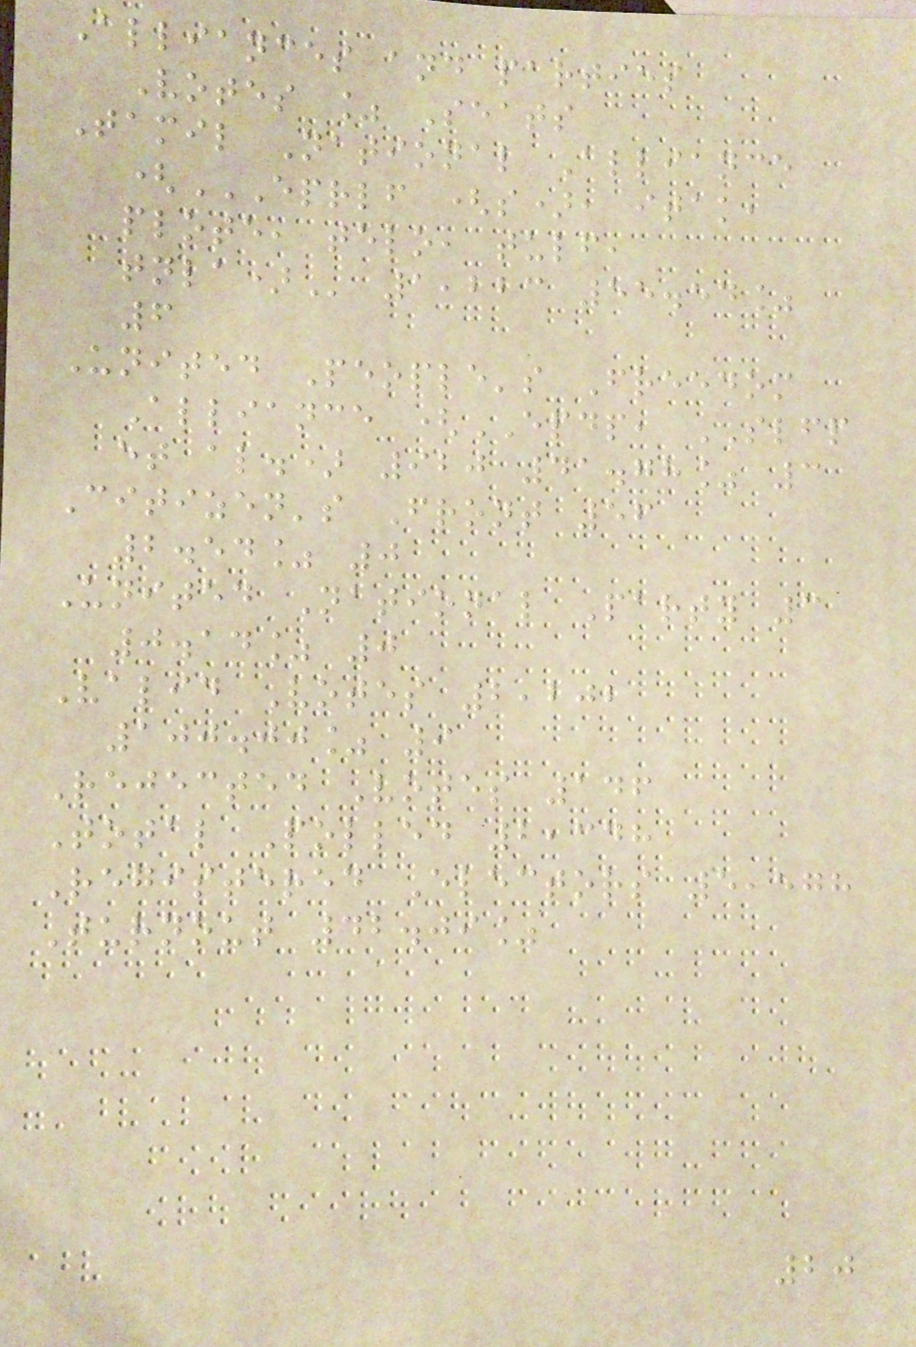Alliances and parties
Votes % Seats
Tamil National Alliance
(EPRLF (S), ITAK,
PLOTE, TELO, TULF,
TNLA) 1,223 55.54%
6
United People's Freedom
Alliance (EPDP, SLFP
et al.) 920 41.78% 3
Citizen's Front 56
2.54% 0
United National Party 3
0.14% 0
Valid Votes 2,202
100.00% 9
Rejected Votes 146
Total Polled 2,348
Registered Electors 5,578
Turnout 42.09%
20
